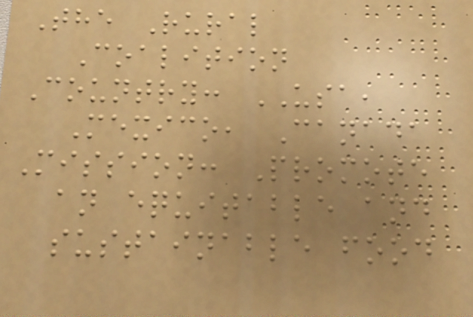The Rural
Coalition
Country: USA,
Mexico, Canada
Mission: Promote
an equitable and
sustainable food
